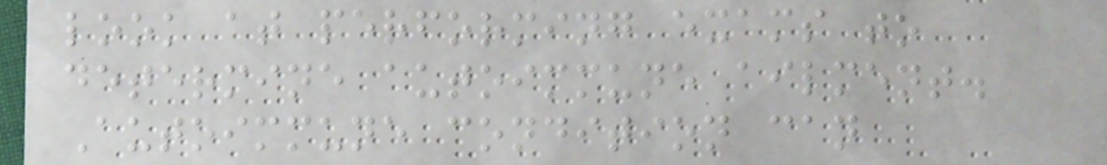look at performing exams to
determine autoimmune ailment.
Autoimmune condition can
